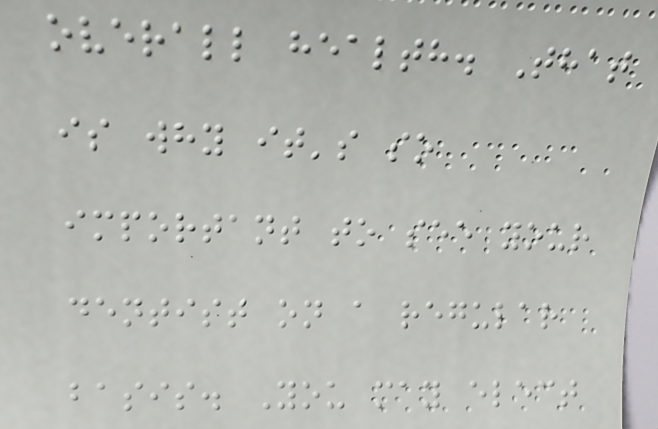overall health. That
is why it's so
important to see your
dentist on a regular
basis. You may elect
